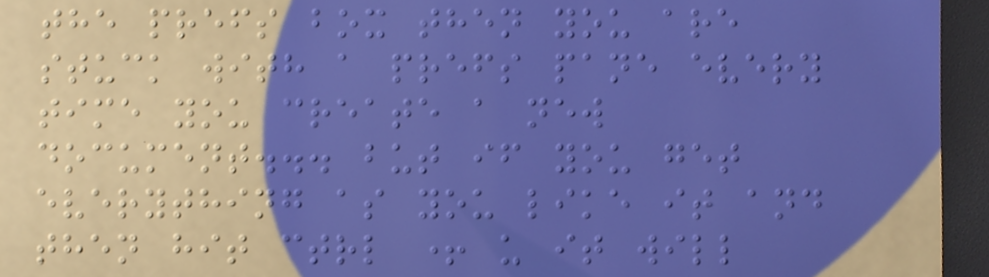the prefs box then you are
stuck with a prefs pane every
time you create a new
document... but if you get
everything as you like it and
then hit ctrl + u it will
